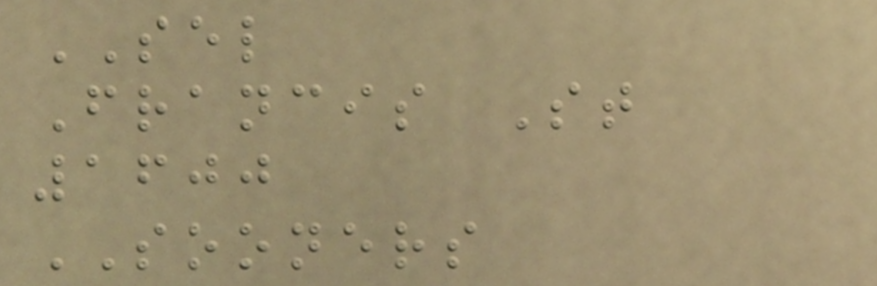SEL
Francis St
1600
SOONERS
